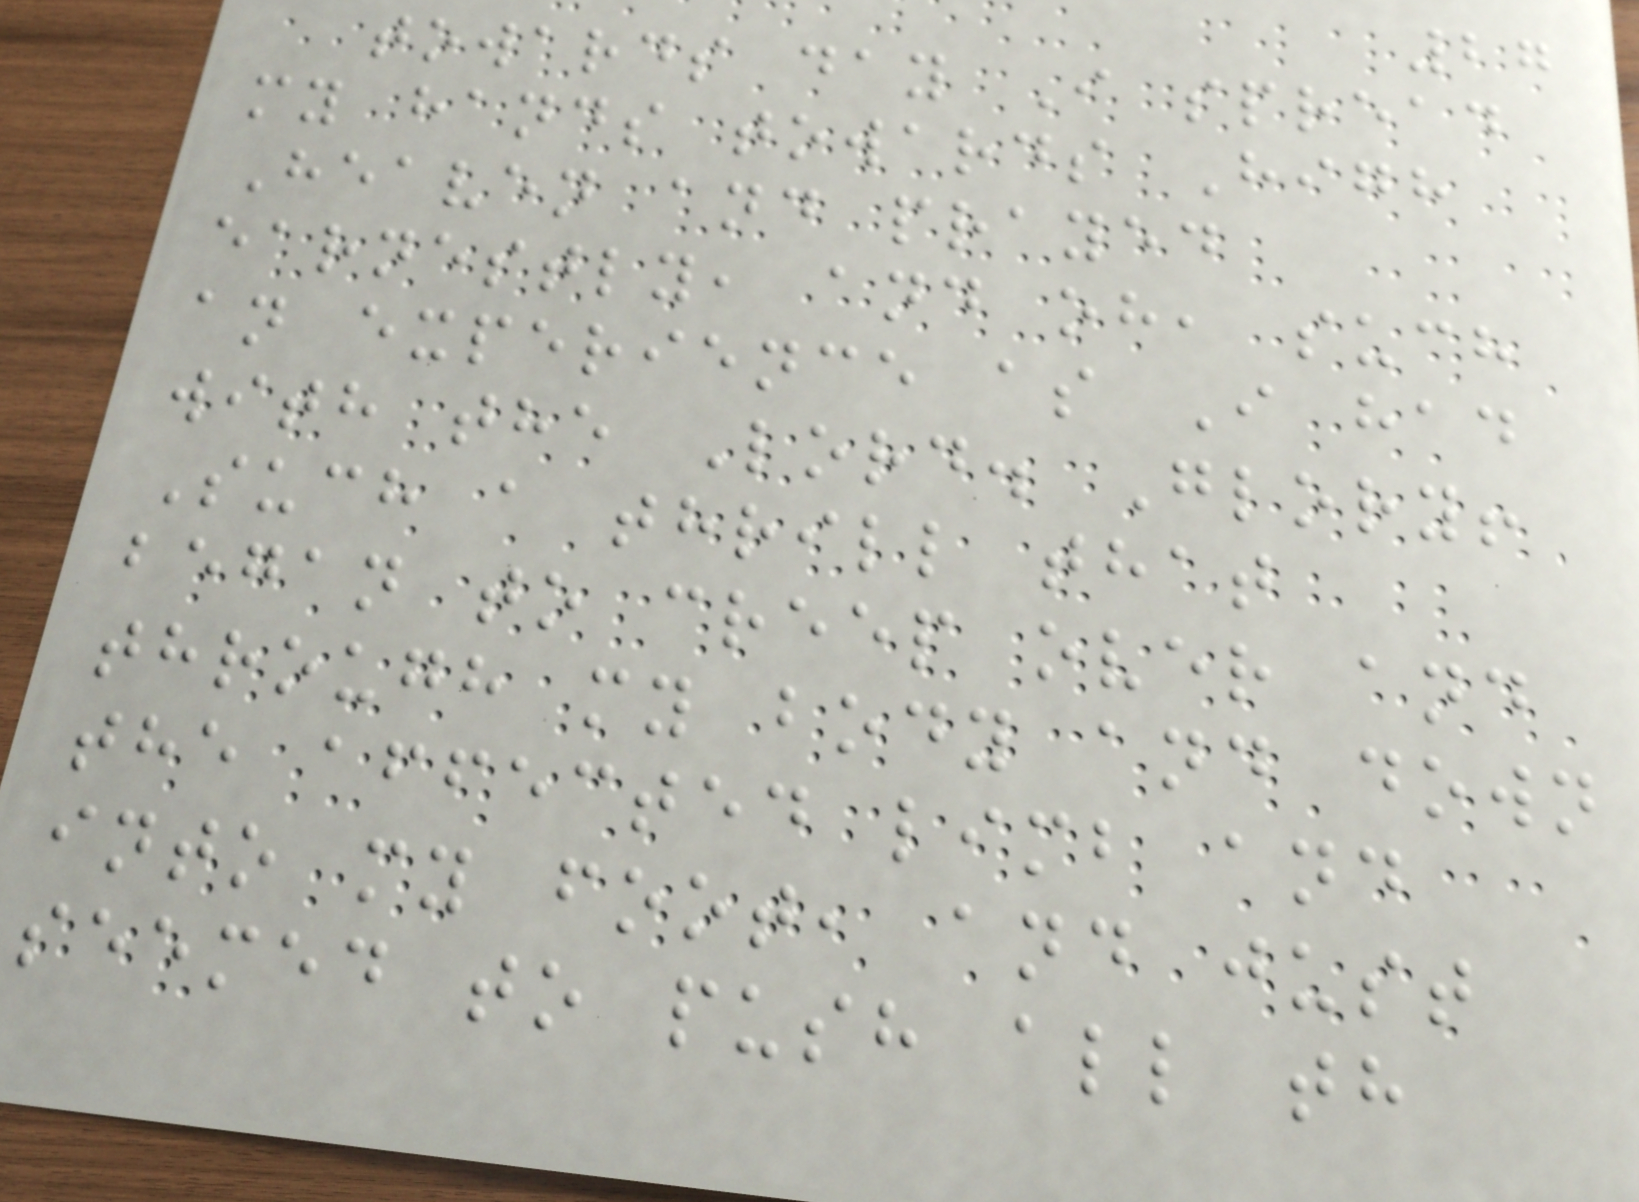27
towards day I spread
my hands towards High
Heaven and prayed
earnestly, and oh, such
an experience as I had
with the Lord. Glory!
Such a thrill that
began to creep over and
through my body and down
the affected limb and
into my foot, and just
seemed to push all th
